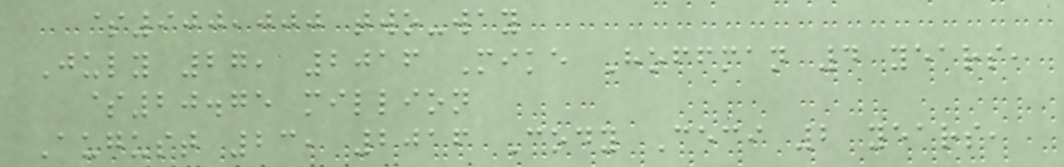$900,000 two-way
July 27, 2016 Mike Hoffman 4 years,
$20.75 million
August 23, 2016 Cody Ceci 2 years,
